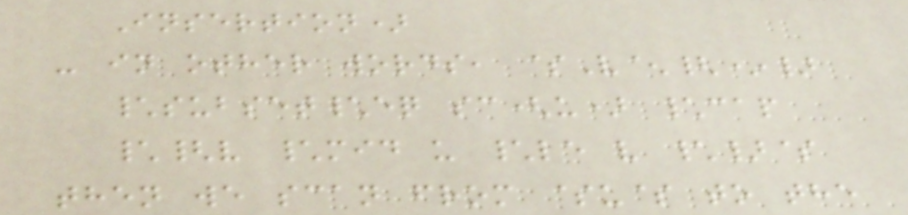Insertion)
- in other words, $V^{*}
\subset\eq sc(u) \cap
\{v \mid u \le v \}$
then we scan from $u$ to the
